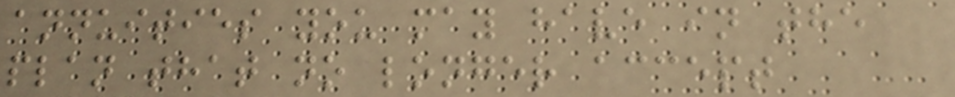annuities you may have in the
plan that no longer accept
